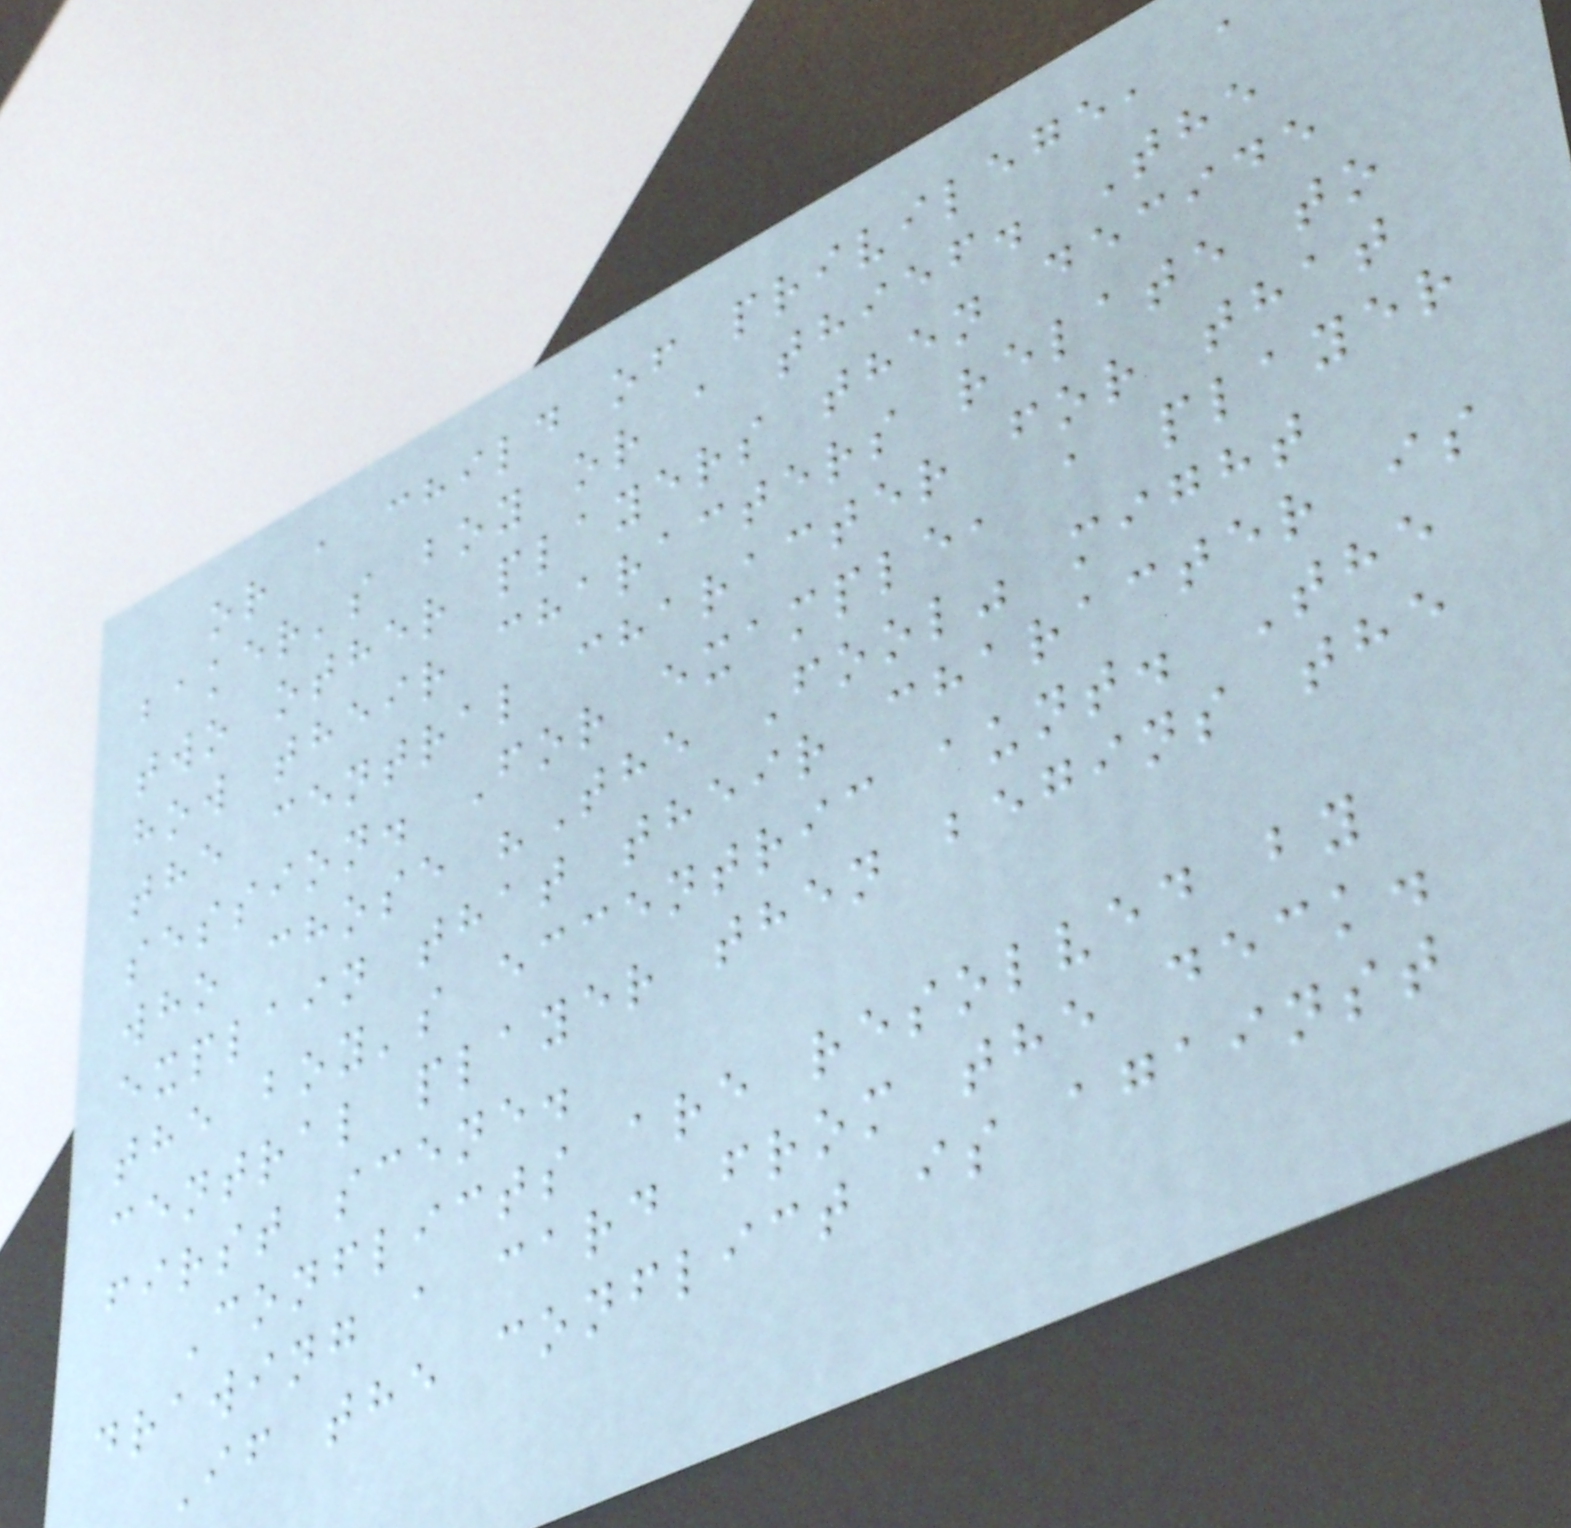or a child of privilege, a
baker's boy or a thief. The
two other players then decide
how their characters relate to
the central character for that
session. For example, a player
who chose "The Fool" might
explain that their character is
the boy's eccentric aunt. The
central player then begins the
first scene.
Conflicts are resolved by
drawing a card from the deck.
If the conflict is against
